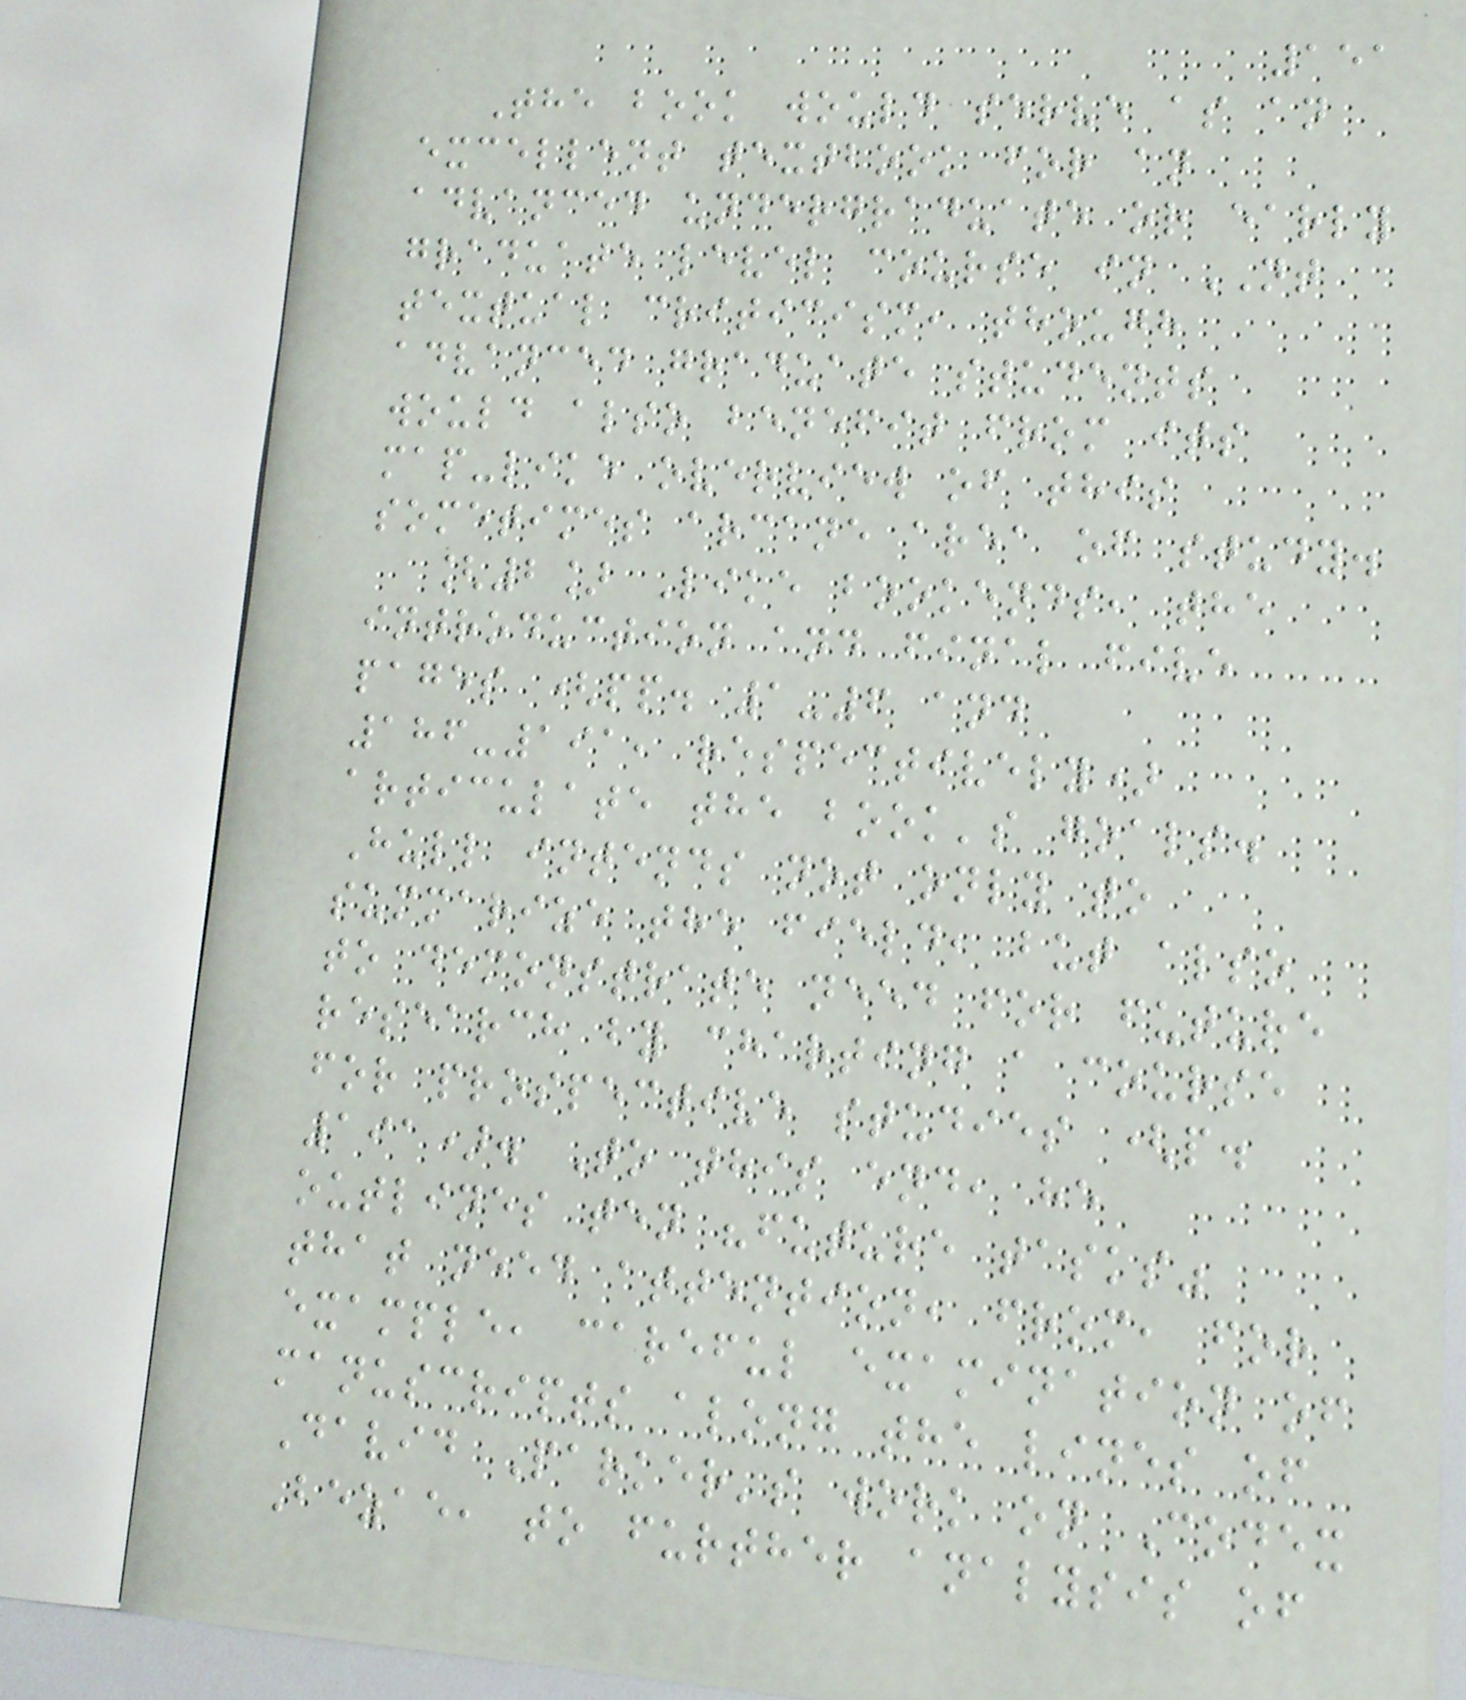151
The book would serve as an
excellent textbook for an
advanced undergraduate or early
graduate level course in NT
textual criticism, though
advanced graduate students
would also benefit from its
map-like overview of this
sometimes arcane area of study.
[2] Like bookends, the
introduction and final five
pages (pp. 1-6 and
186-191, respectively)
articulate the book's goals.
Hull intends not only to
summarize the field, but also
to demonstrate need for future
research by charting a course
for prospective studies (p.
191). To this end, he
outlines ten "future tasks"
that need attention, from, for
example, careful examination of
manuscripts along the lines of
David Parker's work on Codex
Bezae, to further analysis of
